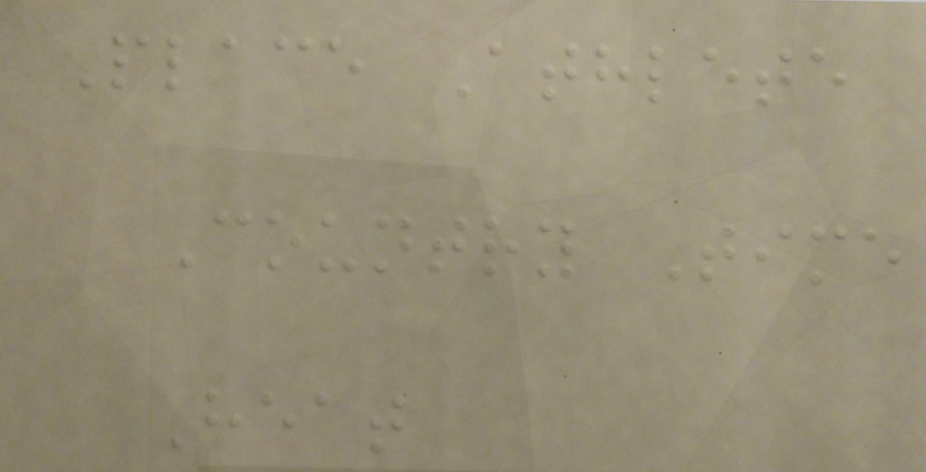Place Athlete
Country Time
Heat
